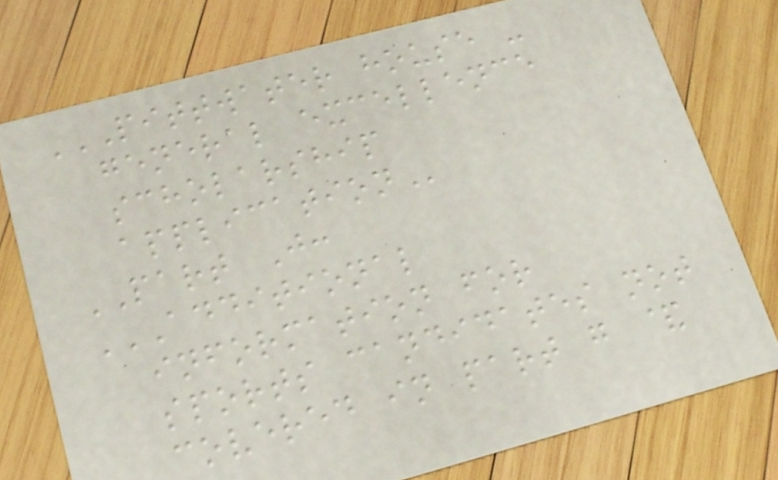PITTWATER HOUSE -
GENERAL EXCELLENCE
SCHOLARSHIP
APPLICATION
PART J:
ADDITIONAL
INFORMATION FOR
SPORTS CANDIDATES NOT
COVERED IN PART G &
